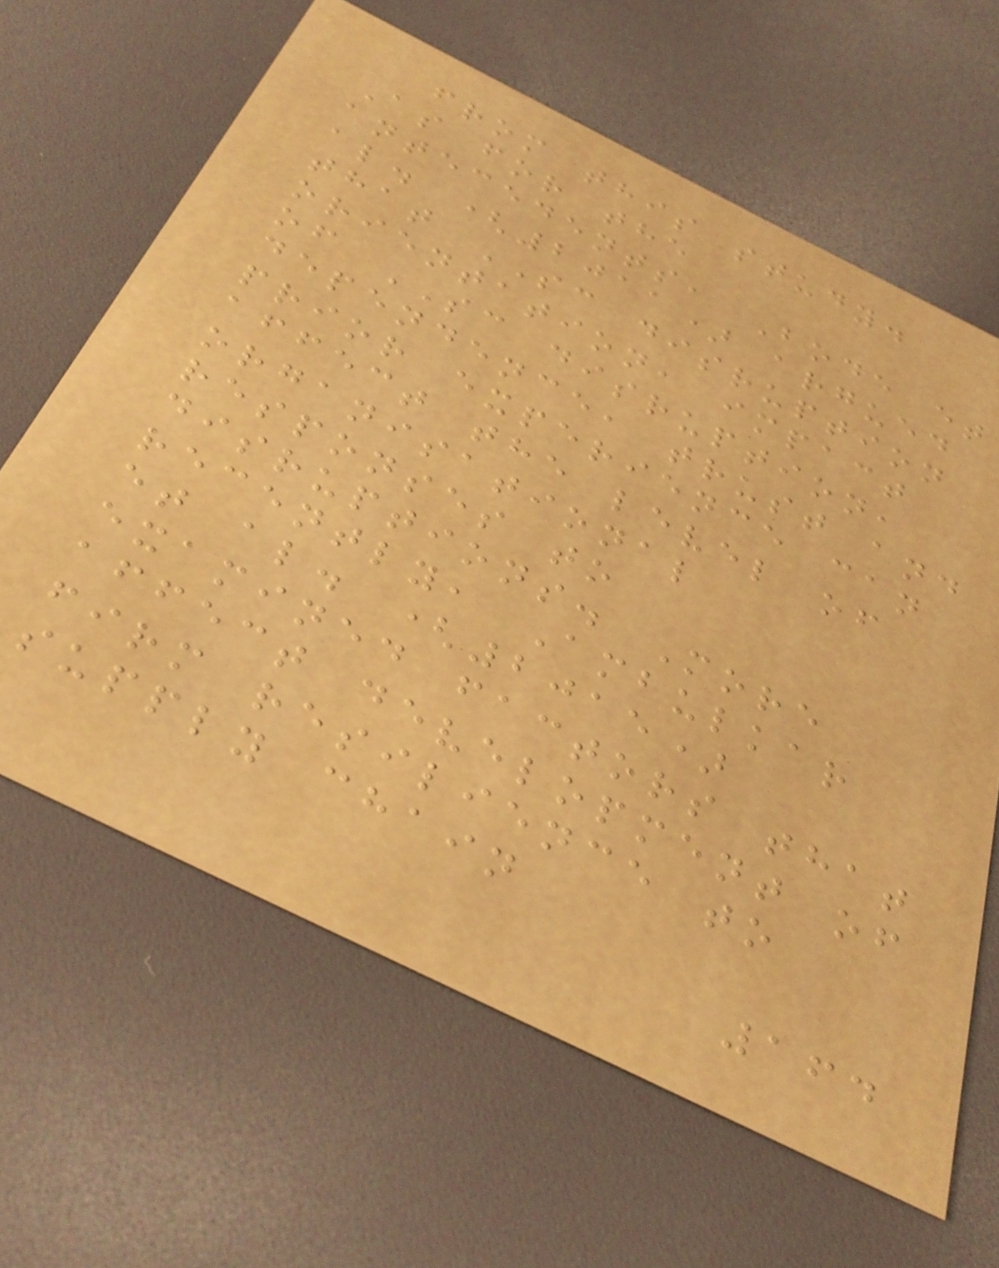from this study.
As for the
antecedents, Bode et
al. (2011) argued
that SC disruption
orientation, impact
of SC disruption,
dependence, trust and
prior experience can
affect the level of
organisational
responses to
disruptions. More
recently, Ambulkar
et al. (2015)
examined factors that
affect development of
firm resilience to
supply chain
164
